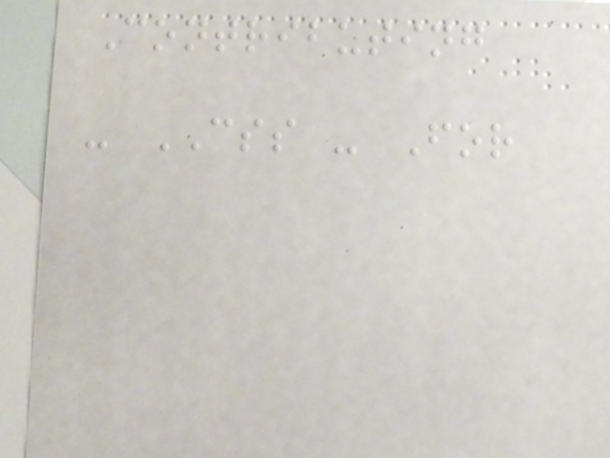Contributing
- CSS - For
